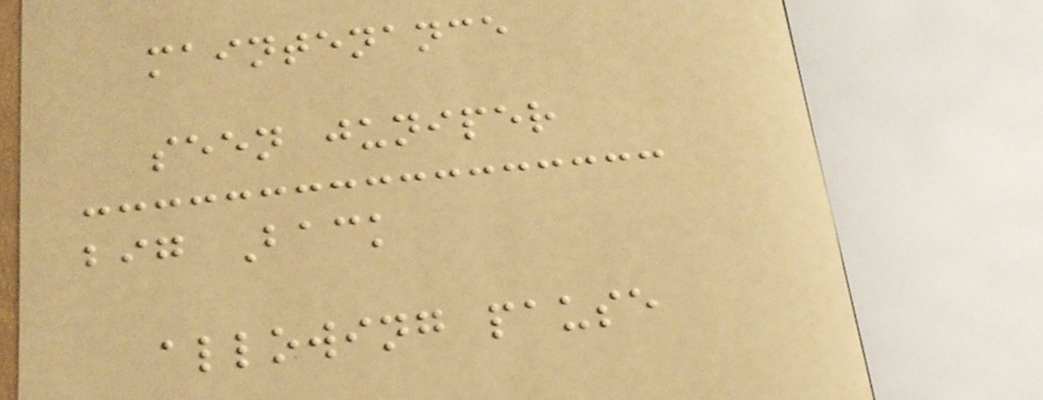maintenance
seen juniper
big Back
allowing pause
